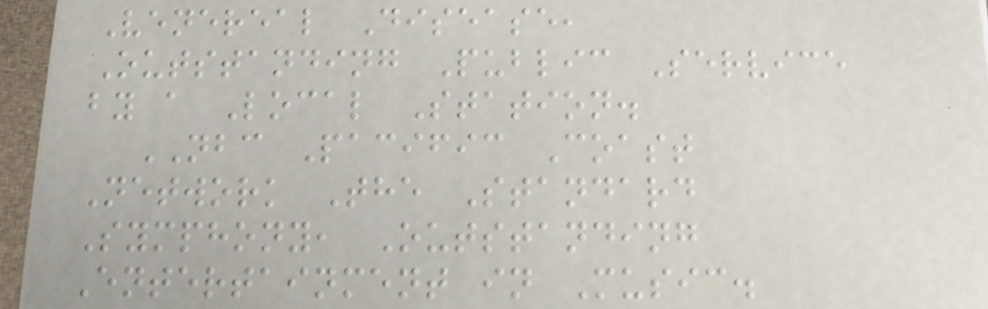Venereal Disease,
Outstanding Public Service
by a Local Station.
NBC Pacific Coast
Network The Standard
Symphony, Outstanding
Entertainment in Music.
